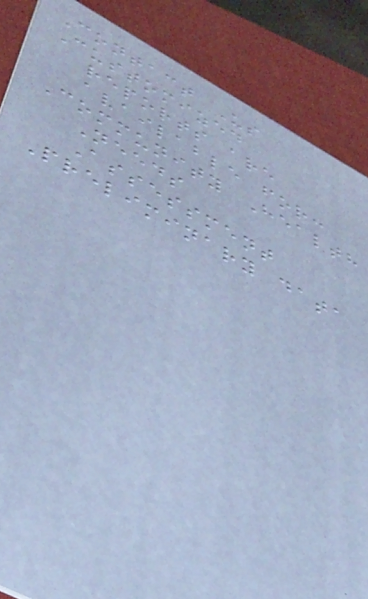Contact Us
Customized
reports are
available for:
Community Health
Needs
Assessment
Preliminary data
